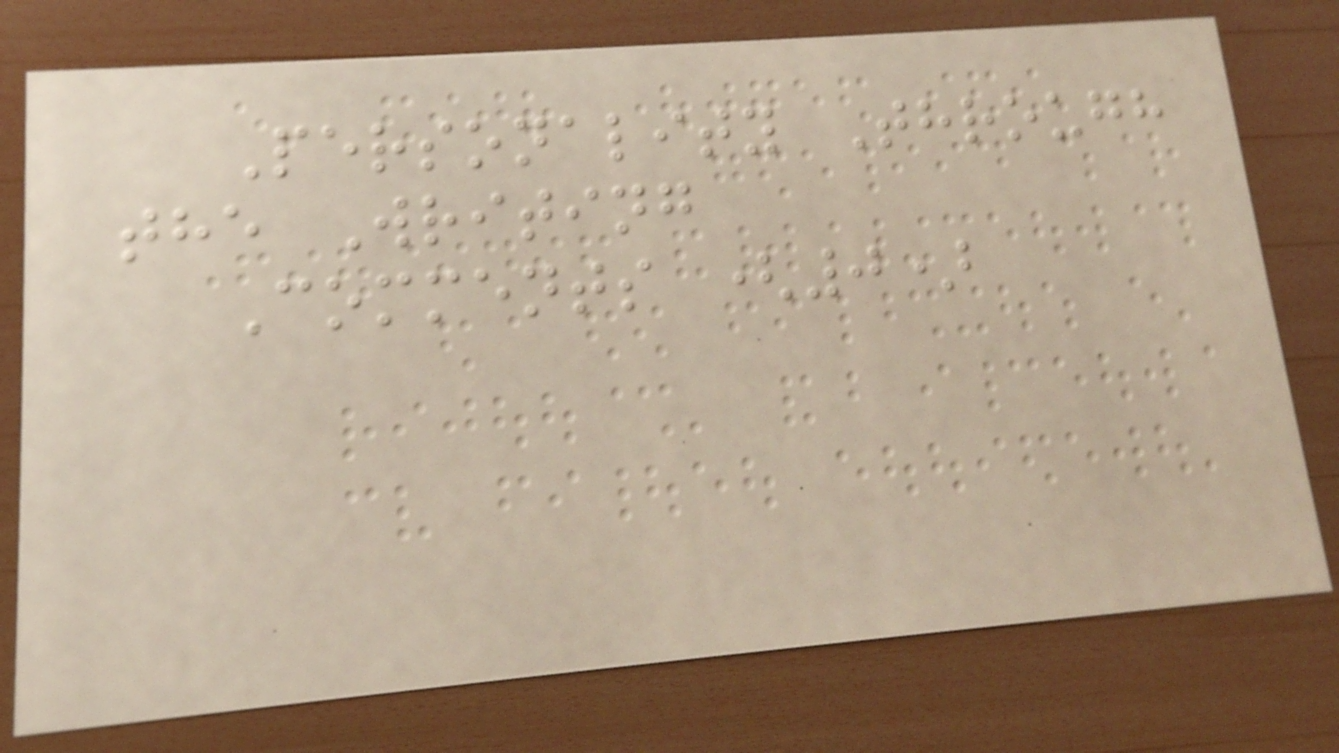Personality Through
the Writing
Comments (0)
